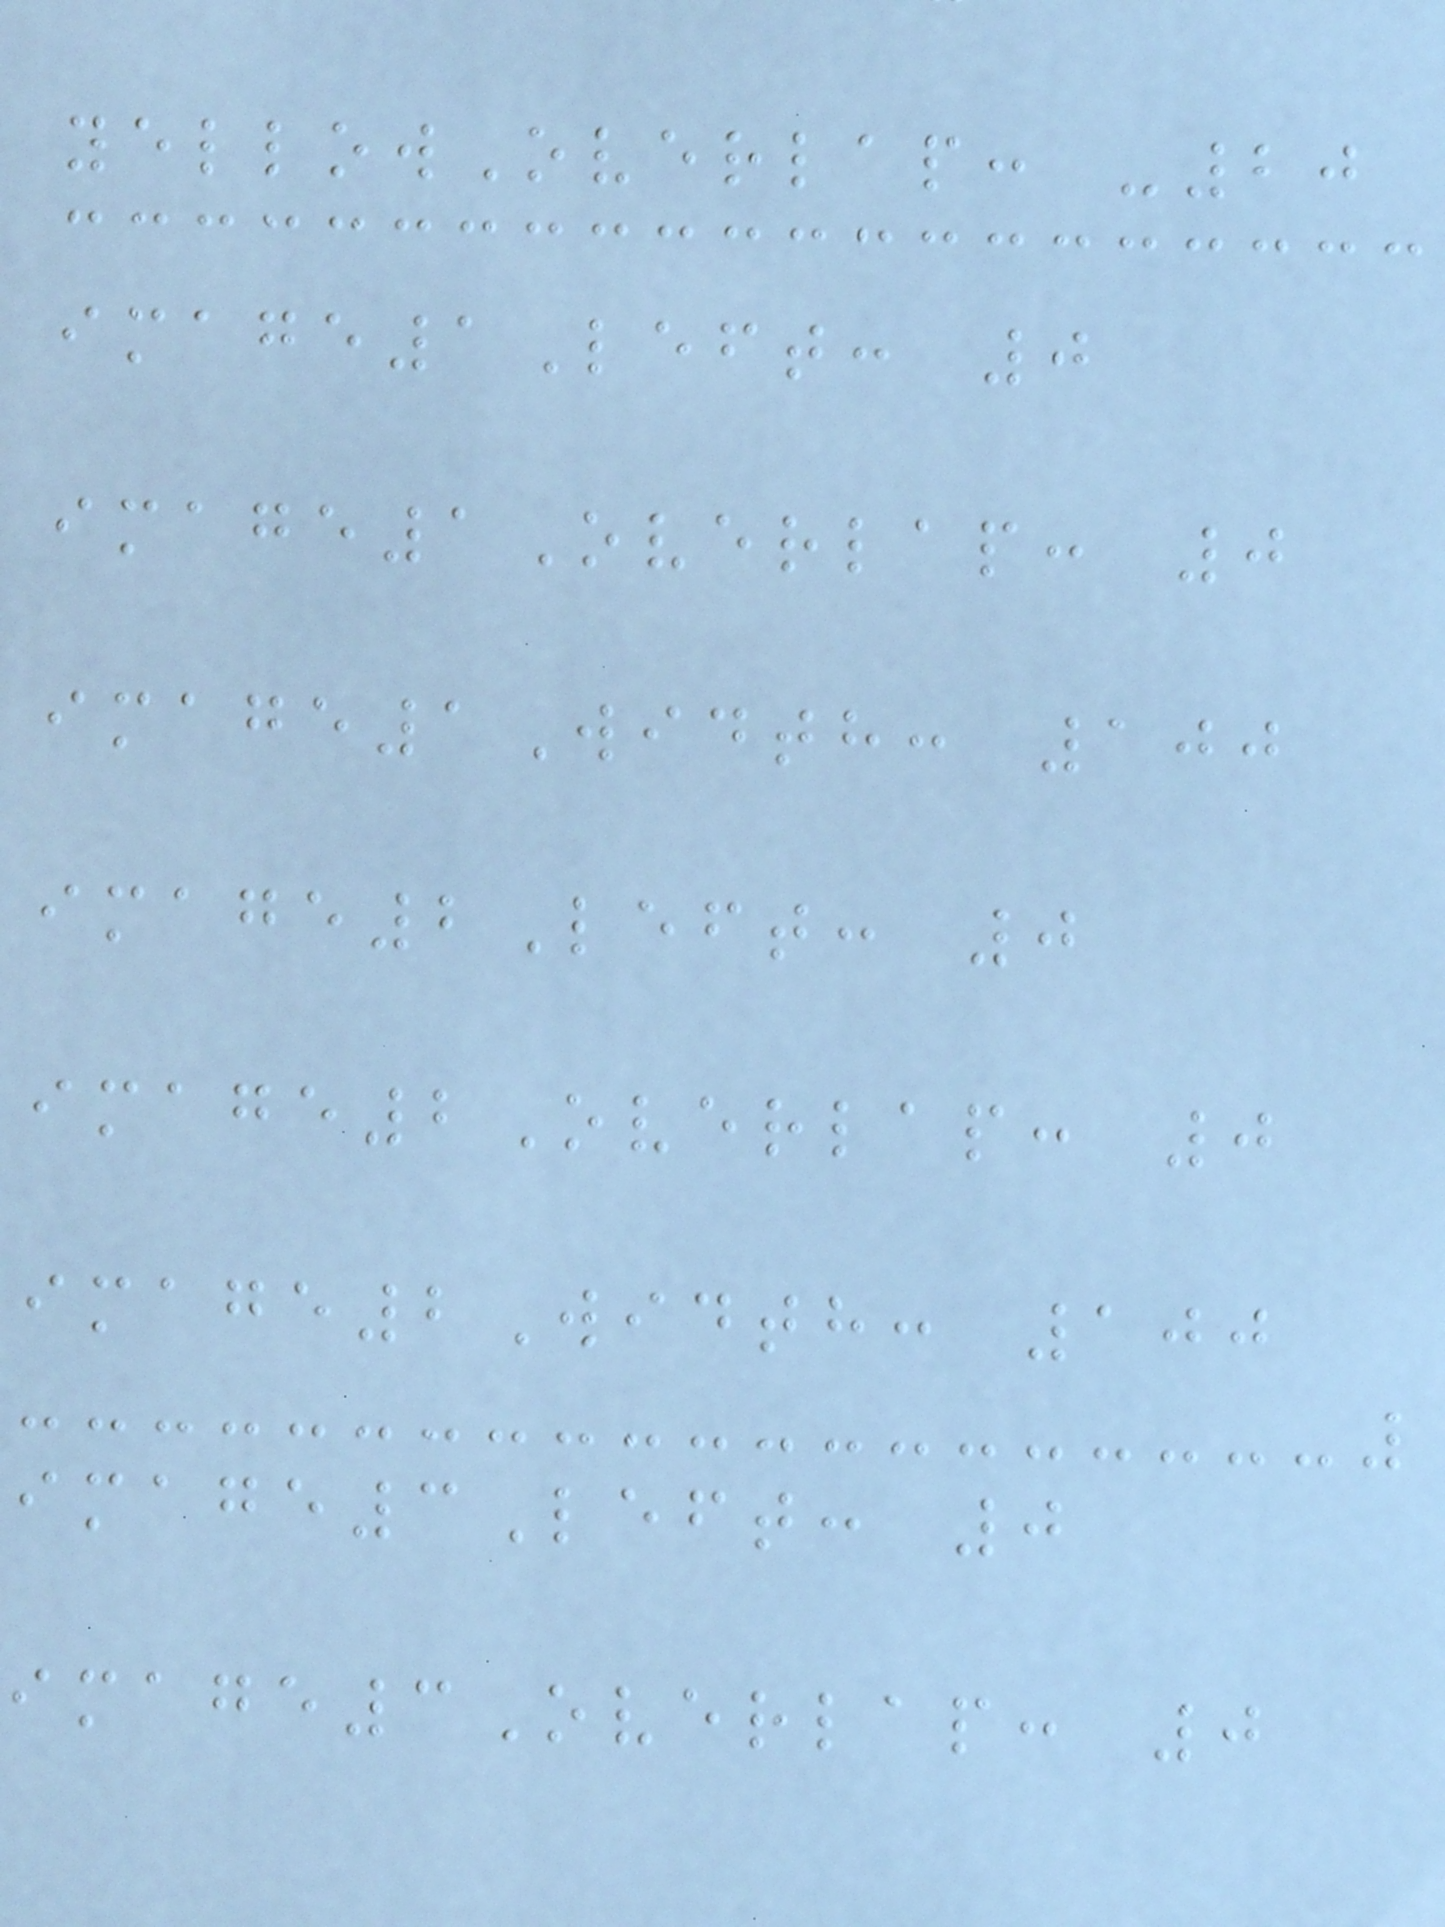yellowOverlap: -20
image1Left: 0
image1Overlap: 0
image1Width: 100
image2Left: 0
image2Overlap: 0
image2Width: 100
image3Left: 0
image3Overlap: 0
